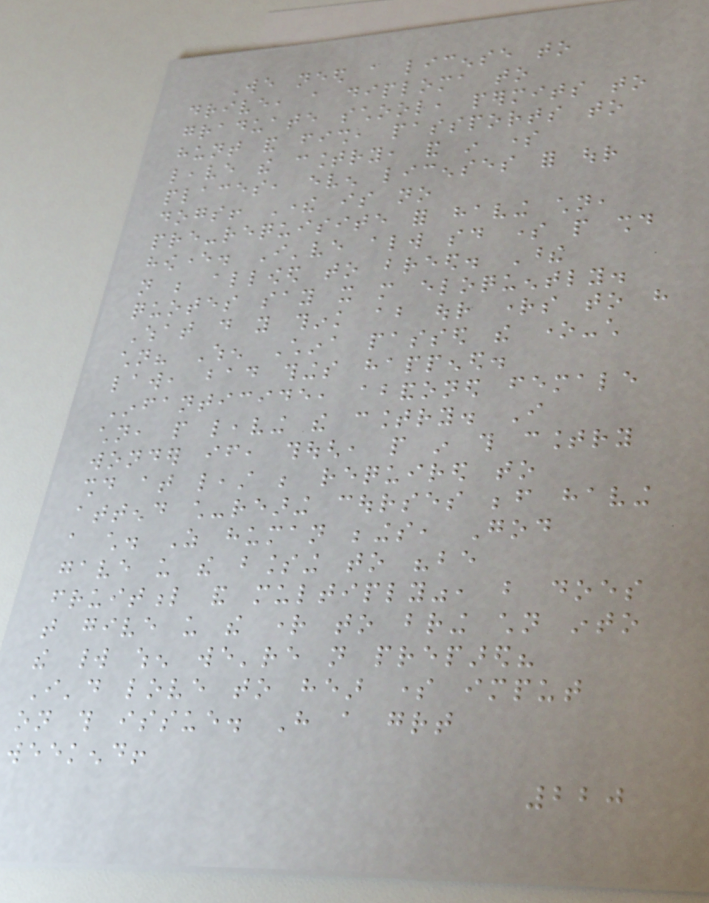We need a license to
drive, a diploma to
graduate school, permits to
hunt and fish, passports to
leave the country, and in some
places, even licenses for our
dogs! There is no
pre-requisite for having children,
however. I've always said some people should
not be allowed to breed. These
quotes say it more eloquently.
What do you think about our rights to have
children? When China passed the one-child
law, bad things happened.
Infanticide, abandoned female
children, people leaving the country. I
wonder if, though, people in this country
should at least be required to
attend child-rearing courses before having
a child. As human beings, God
gave us the blessing to "be
fruitful and multiply", but does
that give us the right to bring children into
the world when we're not prepared?
I'd love to hear some imput
on this issue. Have a great
weekend!
220
